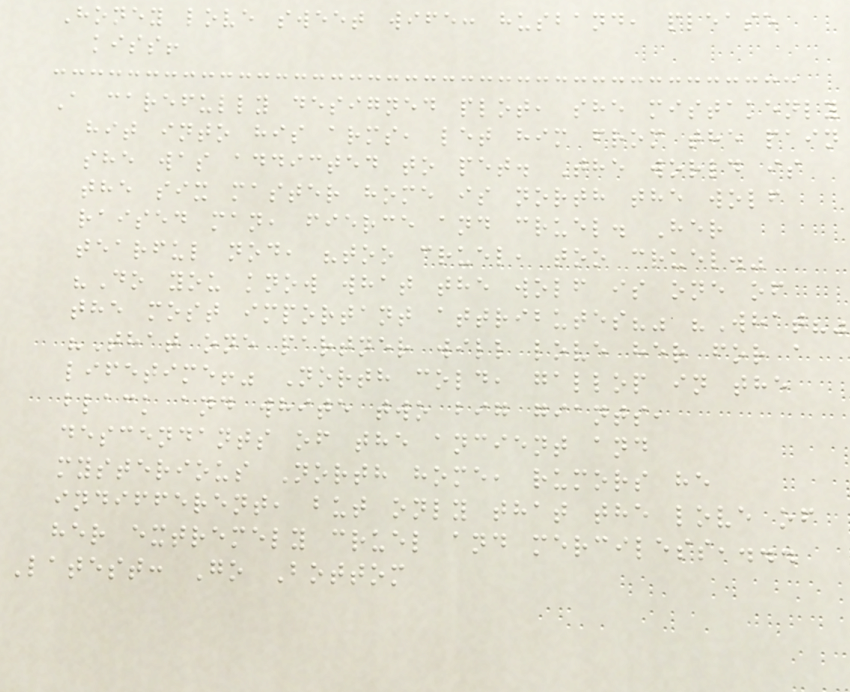Honey love sweet wife: husband, please
kiss!
A carefully designed plot, she mistakenly
hit into his arms, let him from the pain
she was addicted to pet. The world is
the six master home is north the wolf
raised man, fierce and cruel. Her
tearful nod, "too cruel, too cruel."
"Do you know what the wolf is one of
the most important attributes?" "What?"
"That one partner will love her for a
lifetime!" North cold, gallop in the
black and white two big giants,
descendants of the ancient and
mysterious North home, rumors he
indifferent, but only that the love of
her extremely cruel and merciless,...
Latest: Go Bottom
